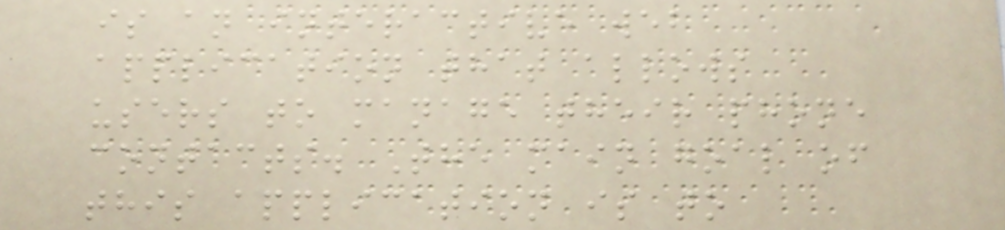is an interactive web
application that allows
users to manage their phone
contacts. The main goal of
this application is to
